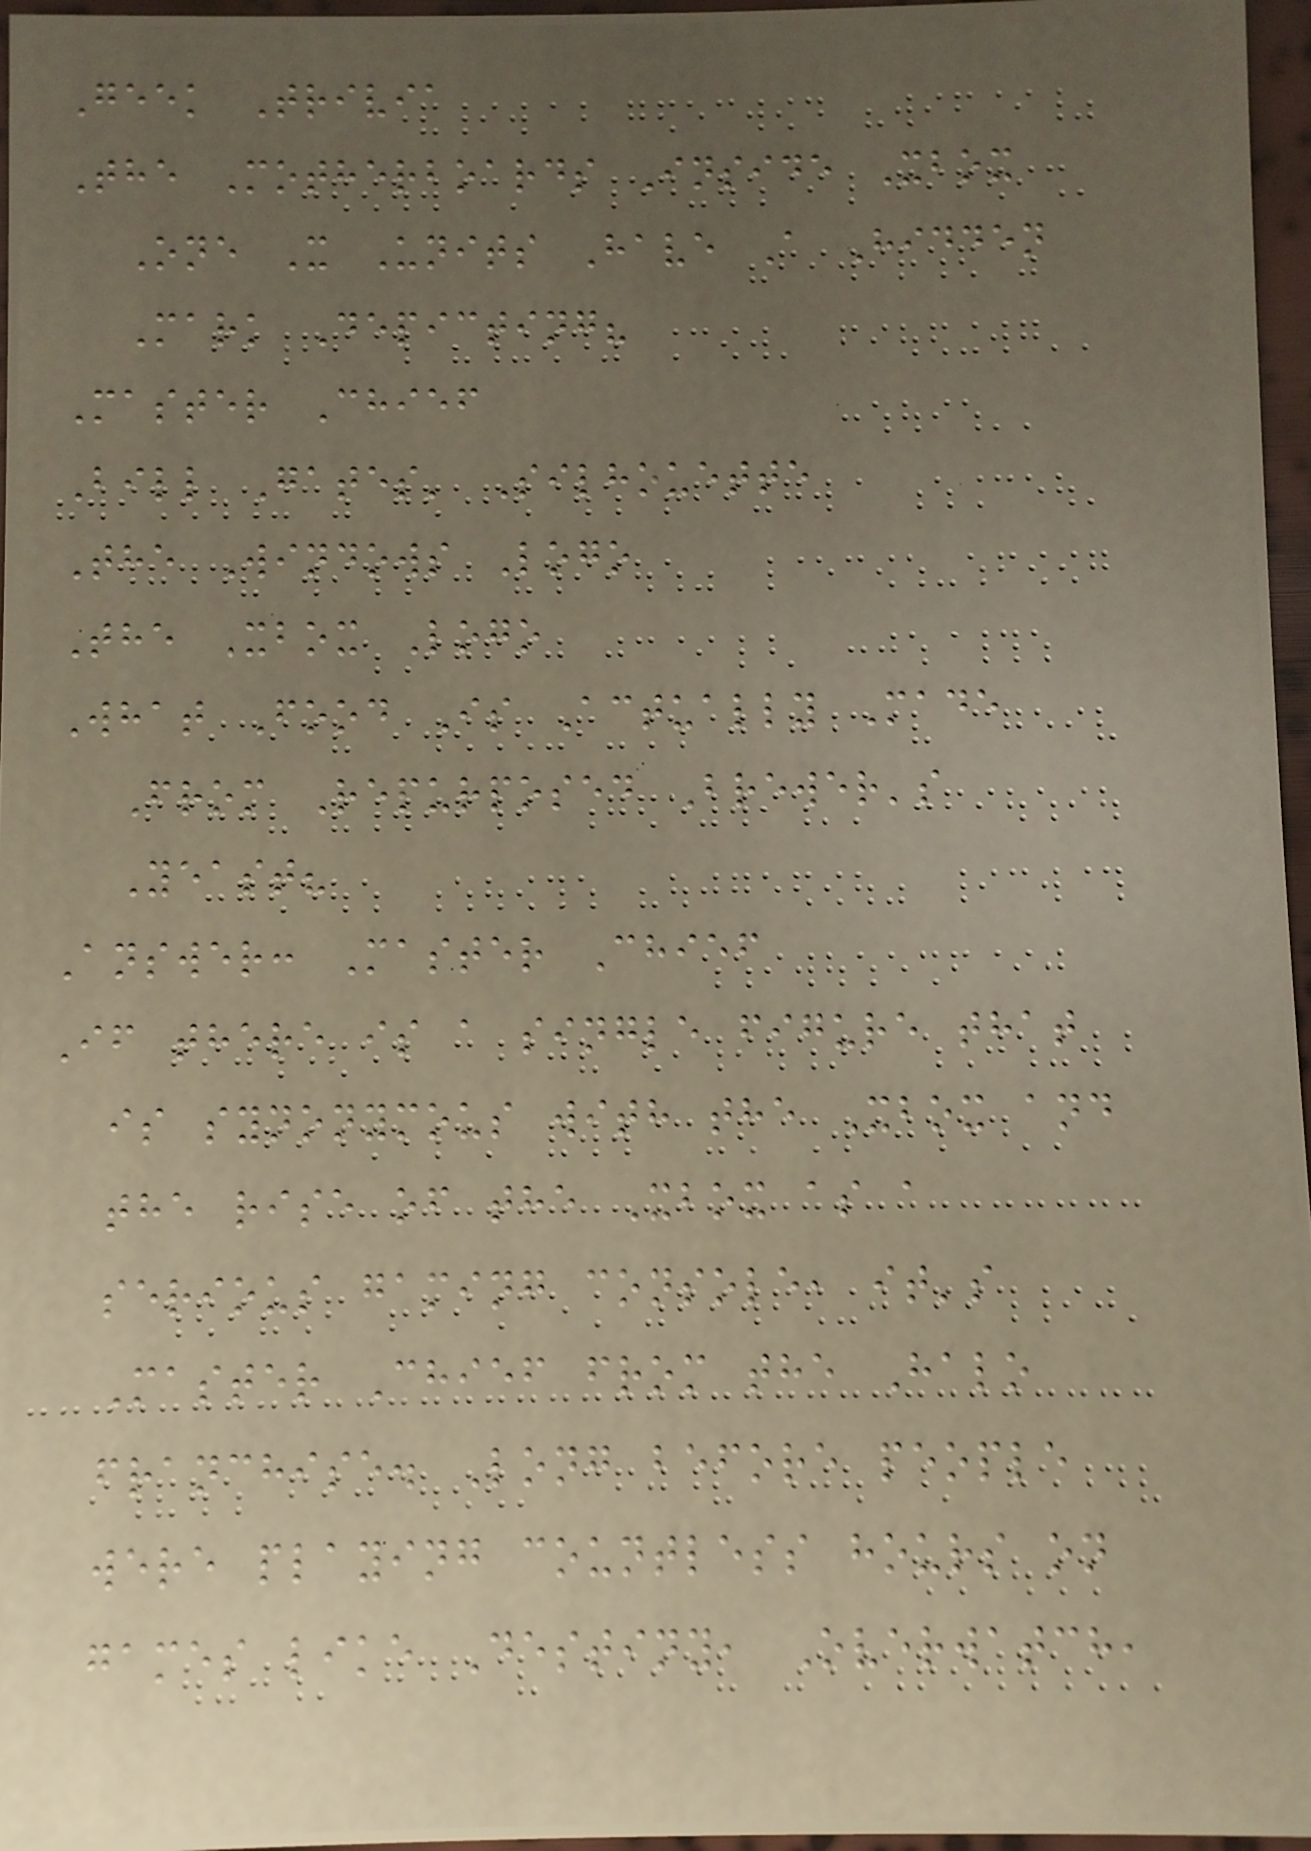Geek Trivia
The Motherboards Inside Xbox
One X Units Have A Hidden
Mark Depicting?
Master Chief
Bill Gates' Silhouette
The Windows Logo
The Xbox Logo
What Food Is Actually Made
From Repurposed Brewer's
Yeast?
Answer: Master Chief
If there is a single figure that
is synonymous with the Xbox and
the rise of the Xbox as a
serious gaming console, it's
Master Chief from the Halo
franchise. Long before people
were playing countless hours on
games like Destiny, Overwatch,
